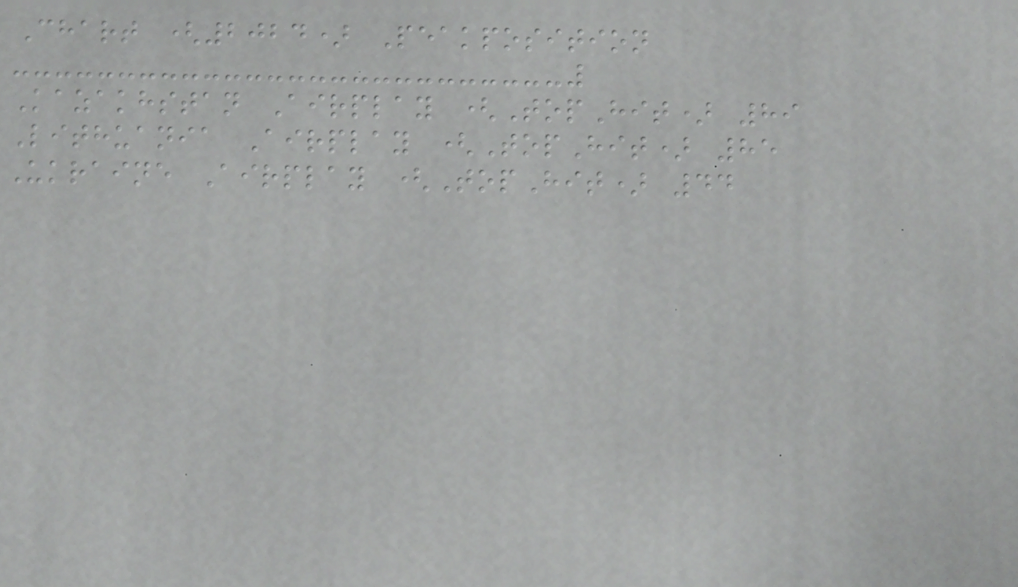Chart (2024) Peakposition
Kazakhstan Airplay (TopHit) 89
Lithuania Airplay (TopHit) 85
Ukraine Airplay (TopHit) 44
